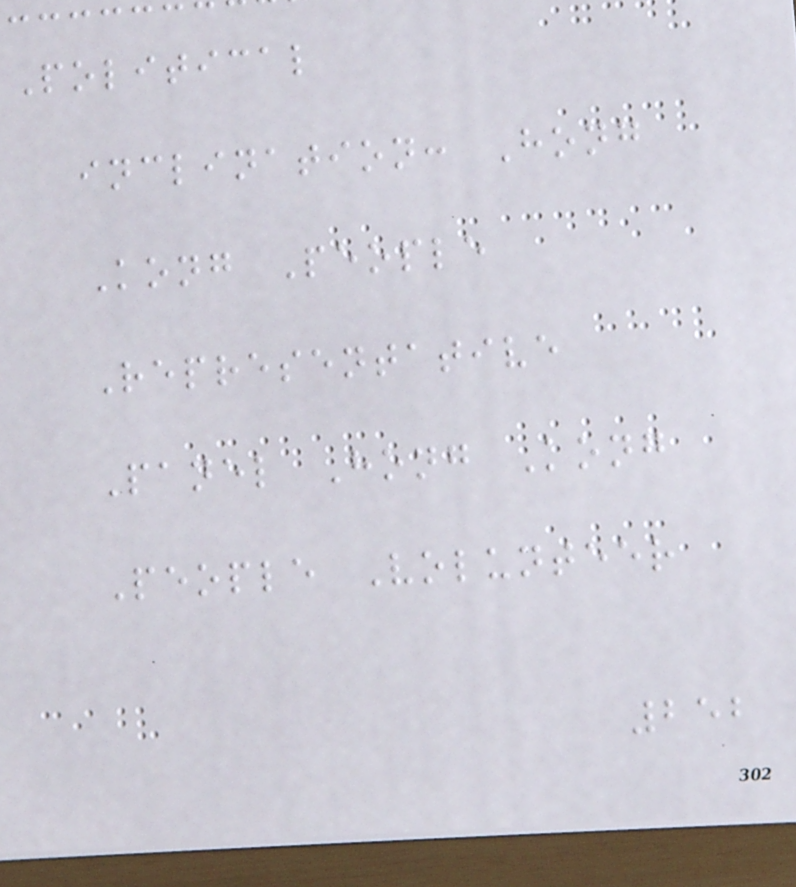Political
inclination: Hong
Kong People
Representative
Panel Hong Kong
People Volunteer
252
